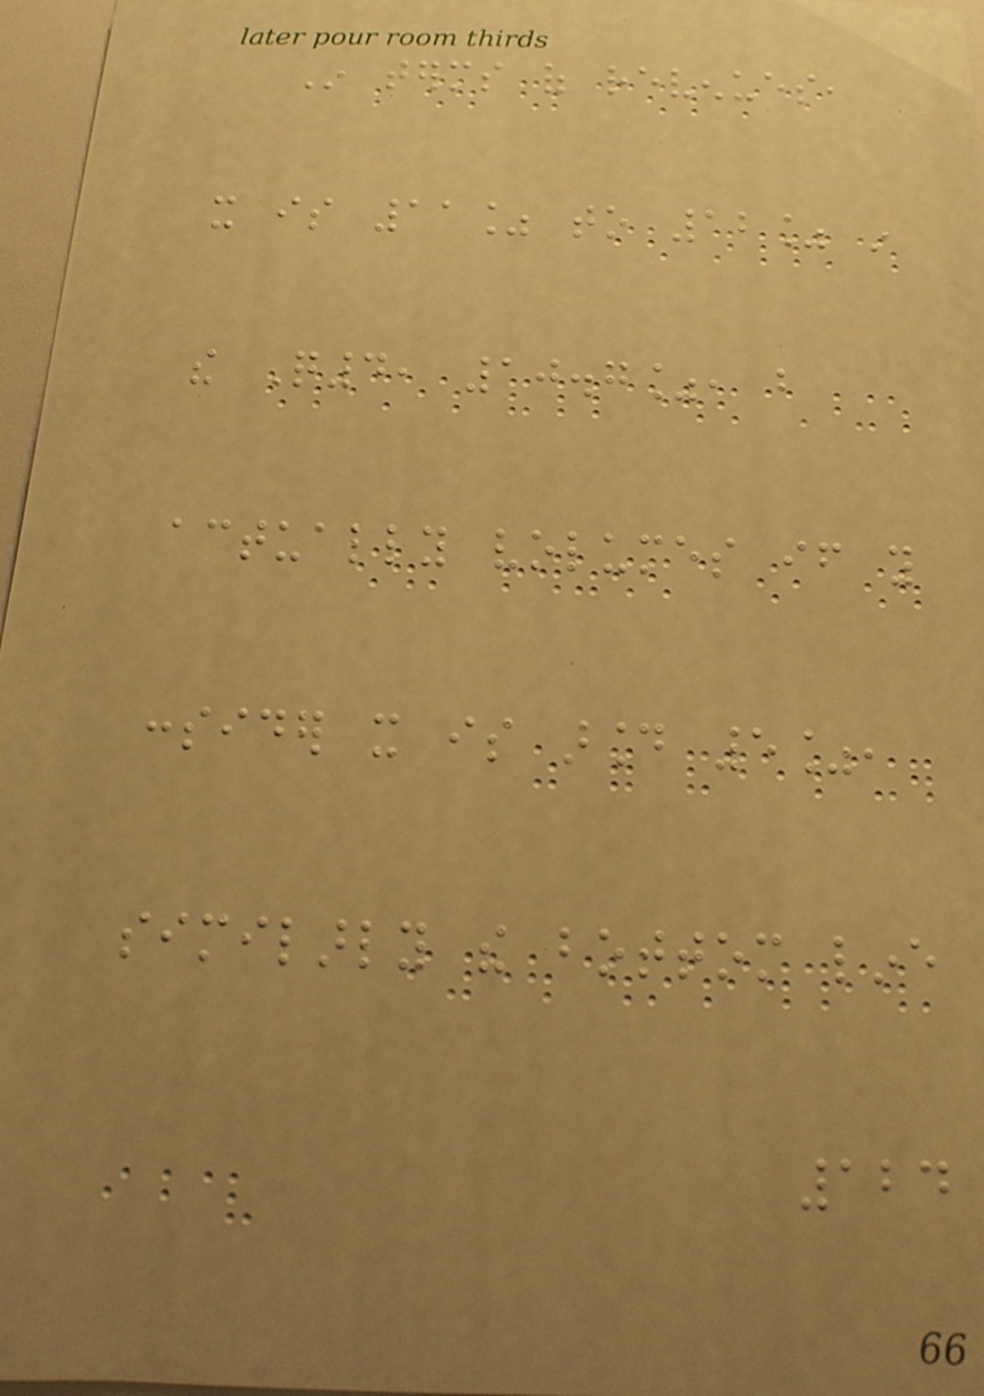In terms of revenues,
it is 11% to 12% in
the Q4, 10.7%, but
actually volumes if you
consider it is around 5%,
similarly the bottom line
124
